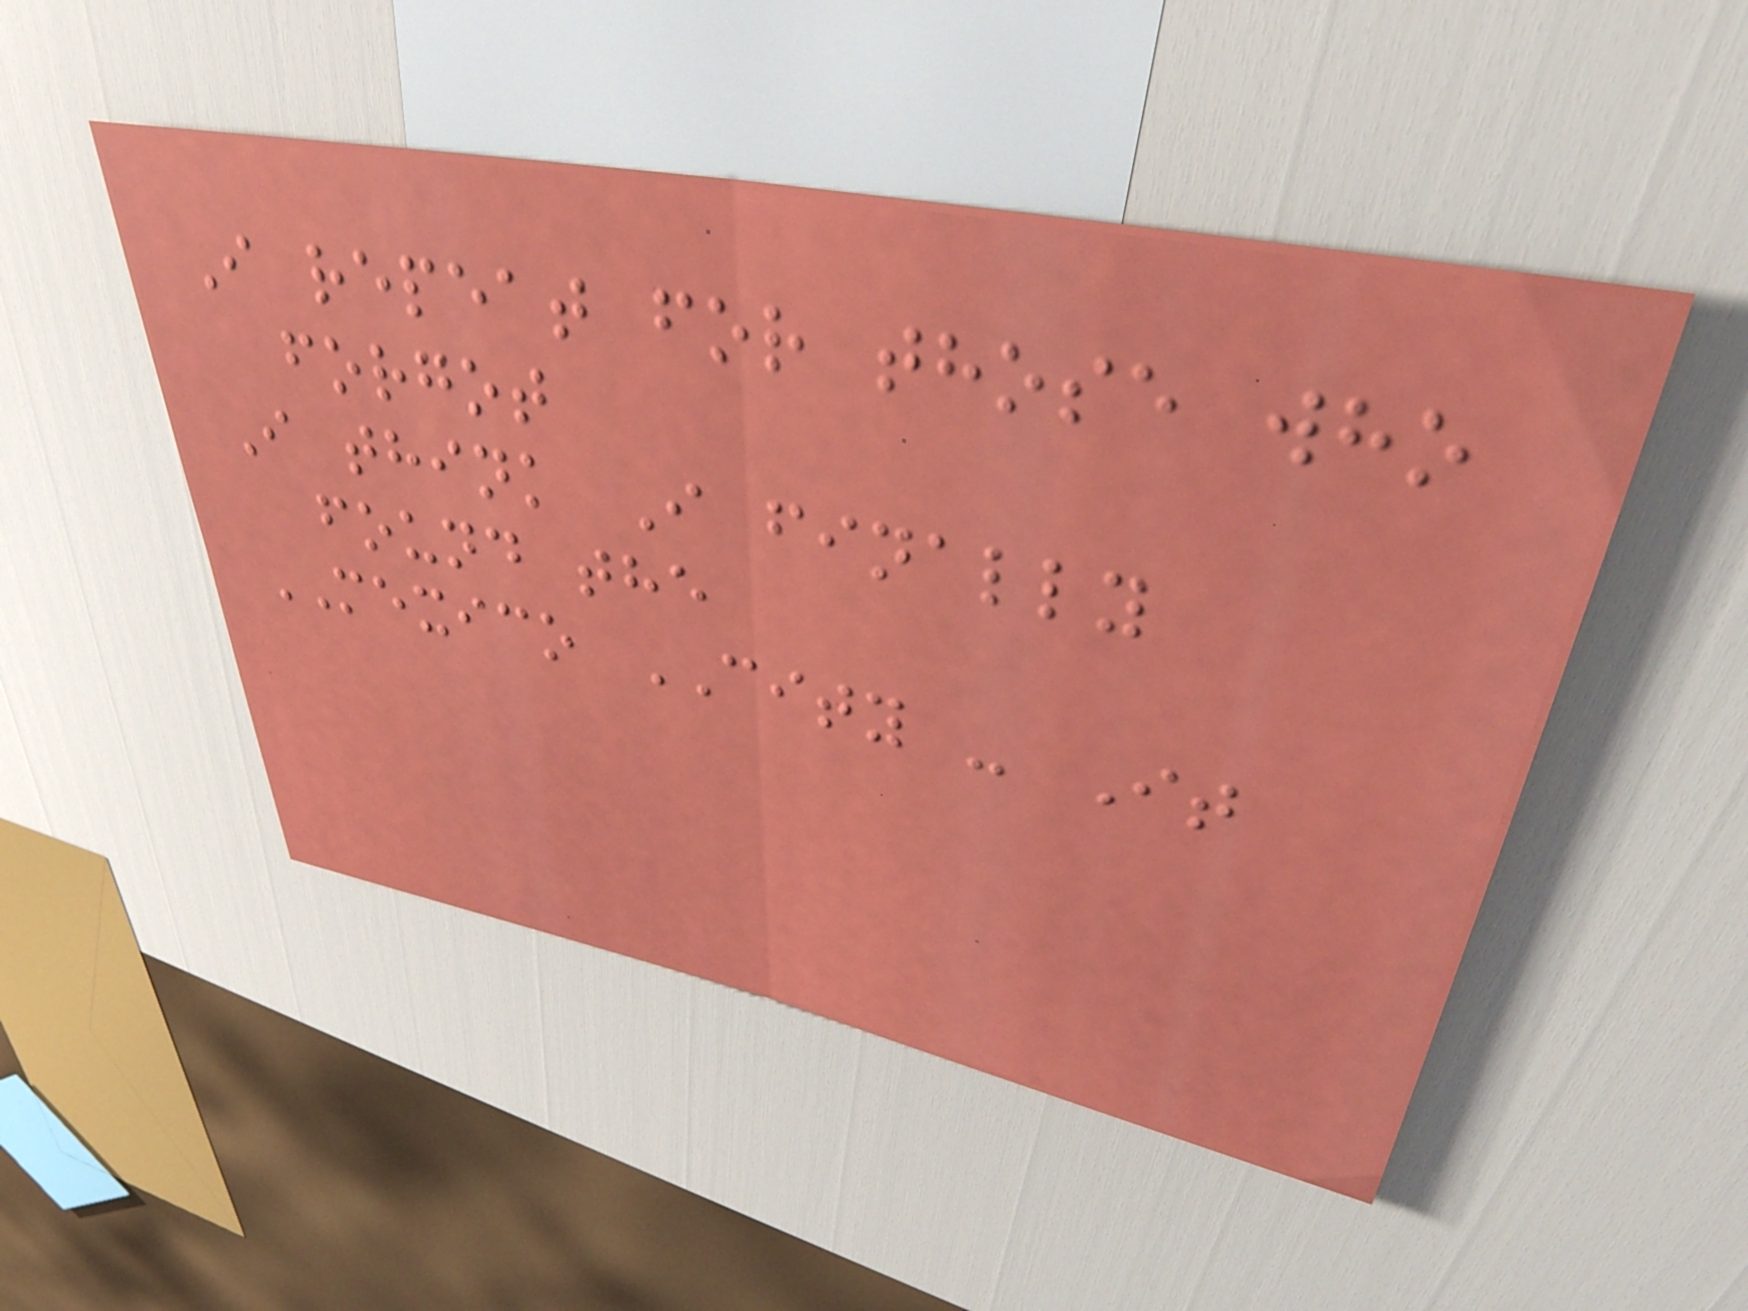I repeat for those who
forgot
I think I finally
found the
MEXICO CITY - It
